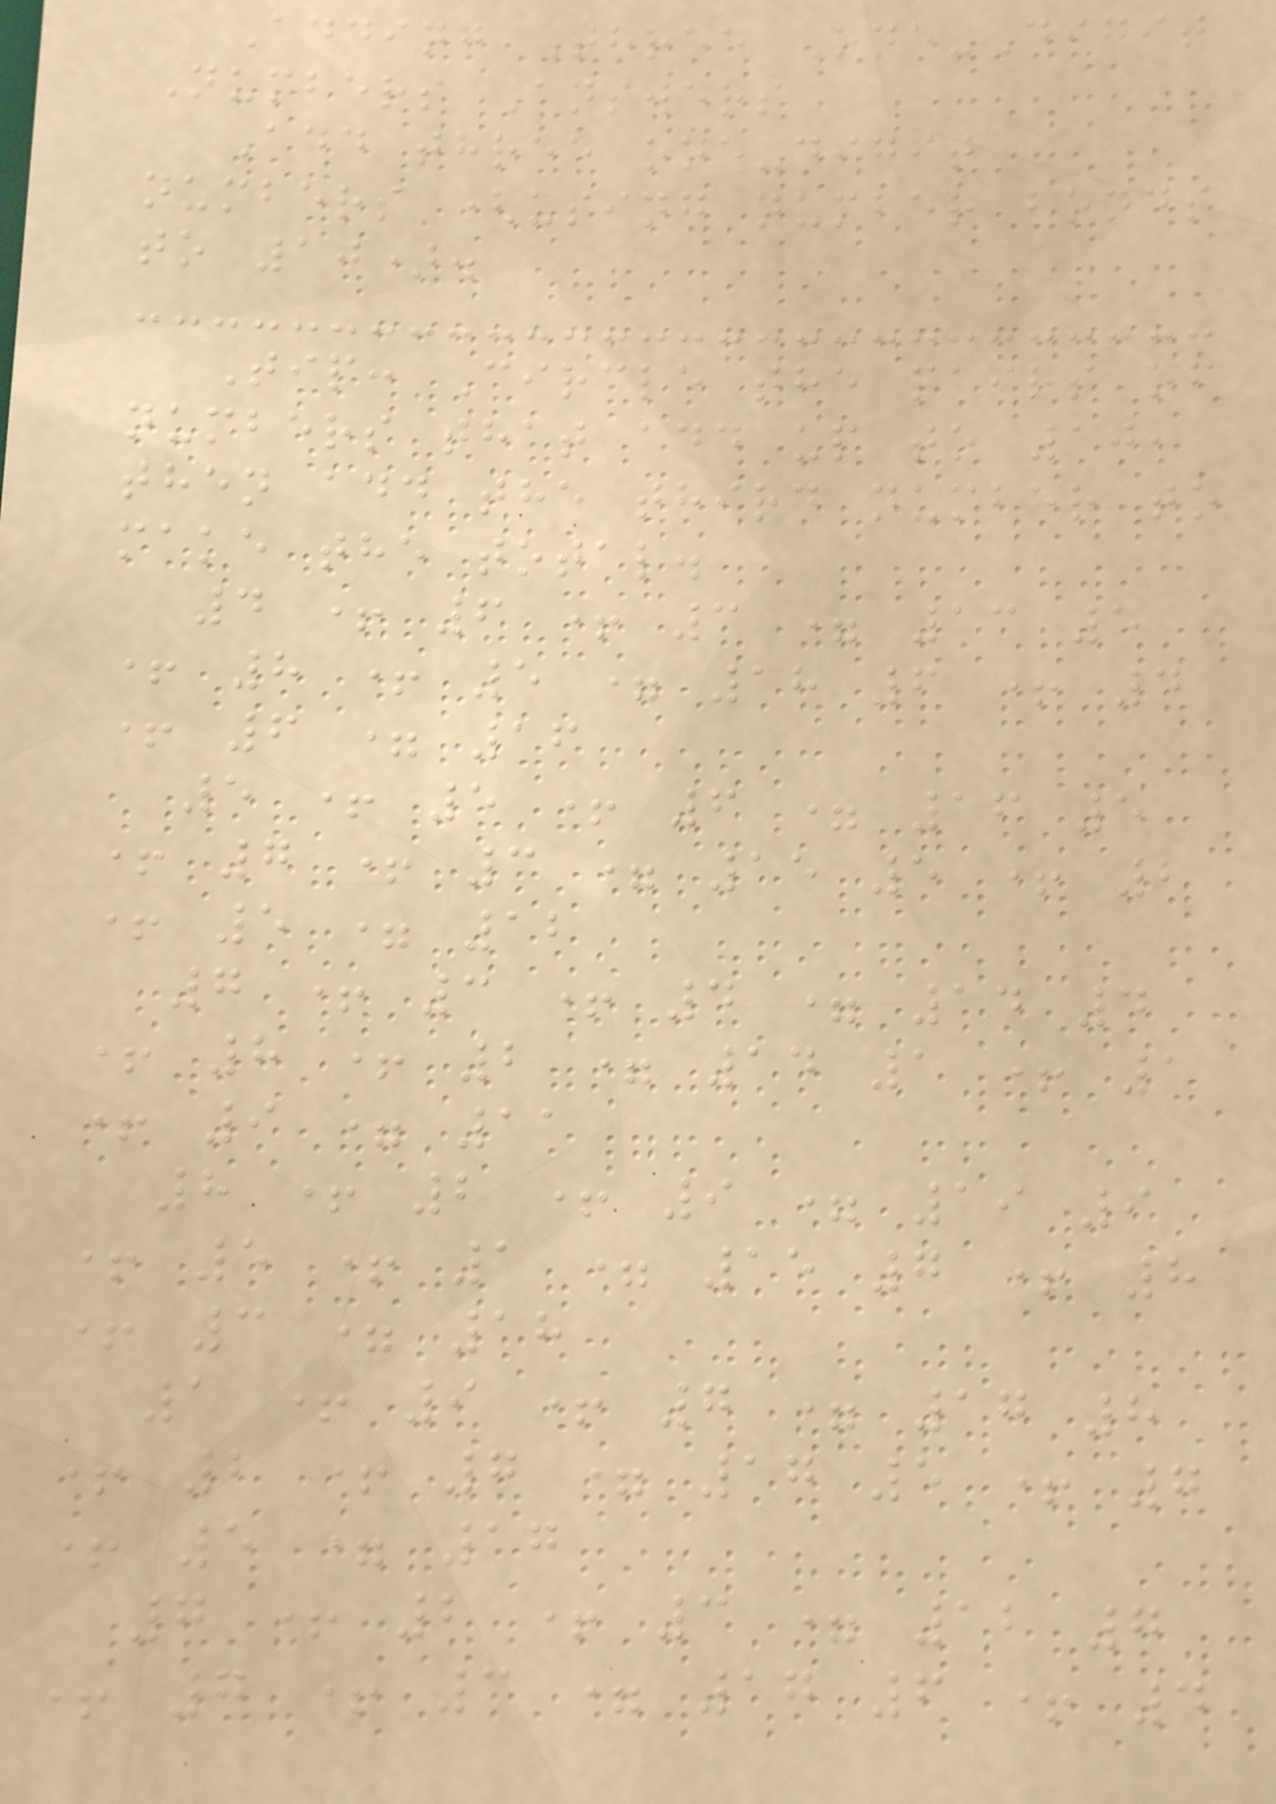Adding Three One-Digit
Numbers Answers
Add three one-digit
numbers (using number bonds
to 10).
Tip: Circle the pairs of
numbers that add up to 10,
then add the third number to
make the total.
4 + 6 + 3 = 13 5
+ 8 + 5 = 18 6 + 4
+ 6 = 16
5 + 5 + 6 = 16 5
+ 7 + 3 = 15 5 + 2
+ 5 = 12
7 + 3 + 4 = 14 4
+ 8 + 2 = 14 1 + 1
+ 9 = 11
8 + 2 + 9 = 19 9
+ 5 + 1 = 15 7 + 8
+ 3 = 18
1 + 9 + 7 = 17 8
+ 2 + 7 = 17 5 + 7
+ 5 = 17
7 + 2 + 3 = 12 7
+ 7 + 3 = 17 6 + 4
